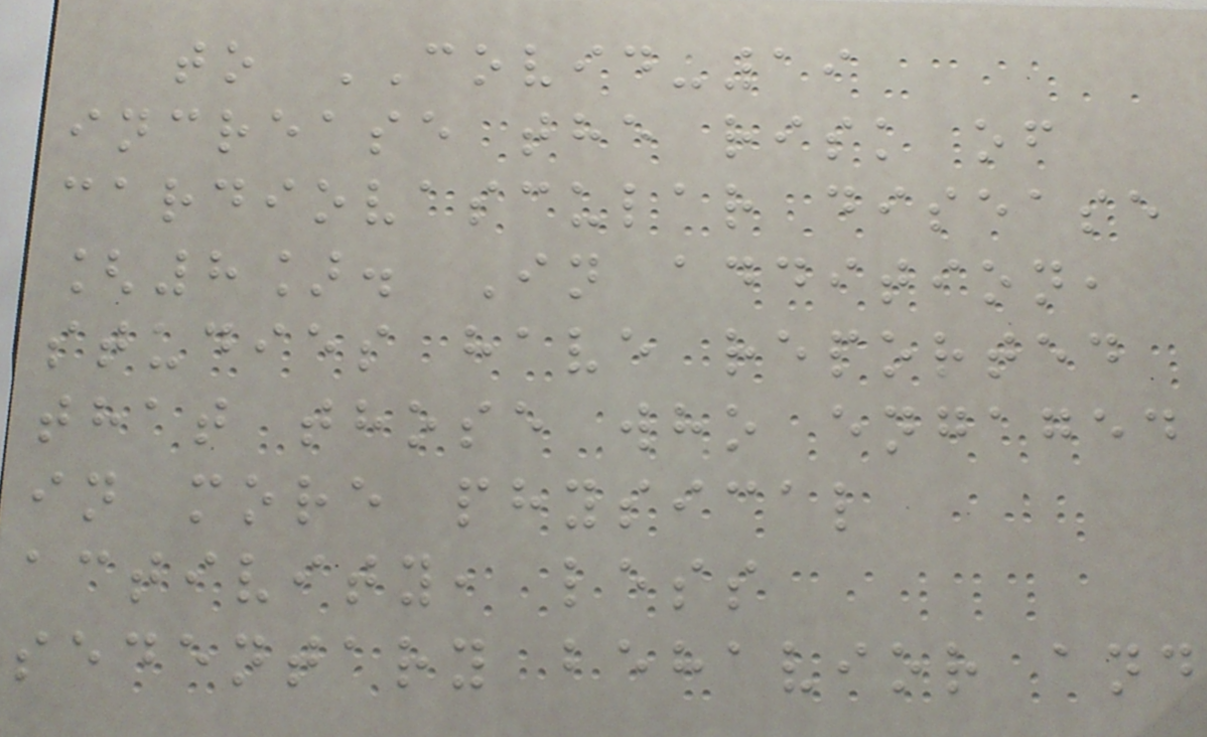to COVID-19
increase the risk of
cardiovascular disease
[8]. In addition,
studies have reported
that those who engaged
in more physical
activity, less
sedentary behavior and
